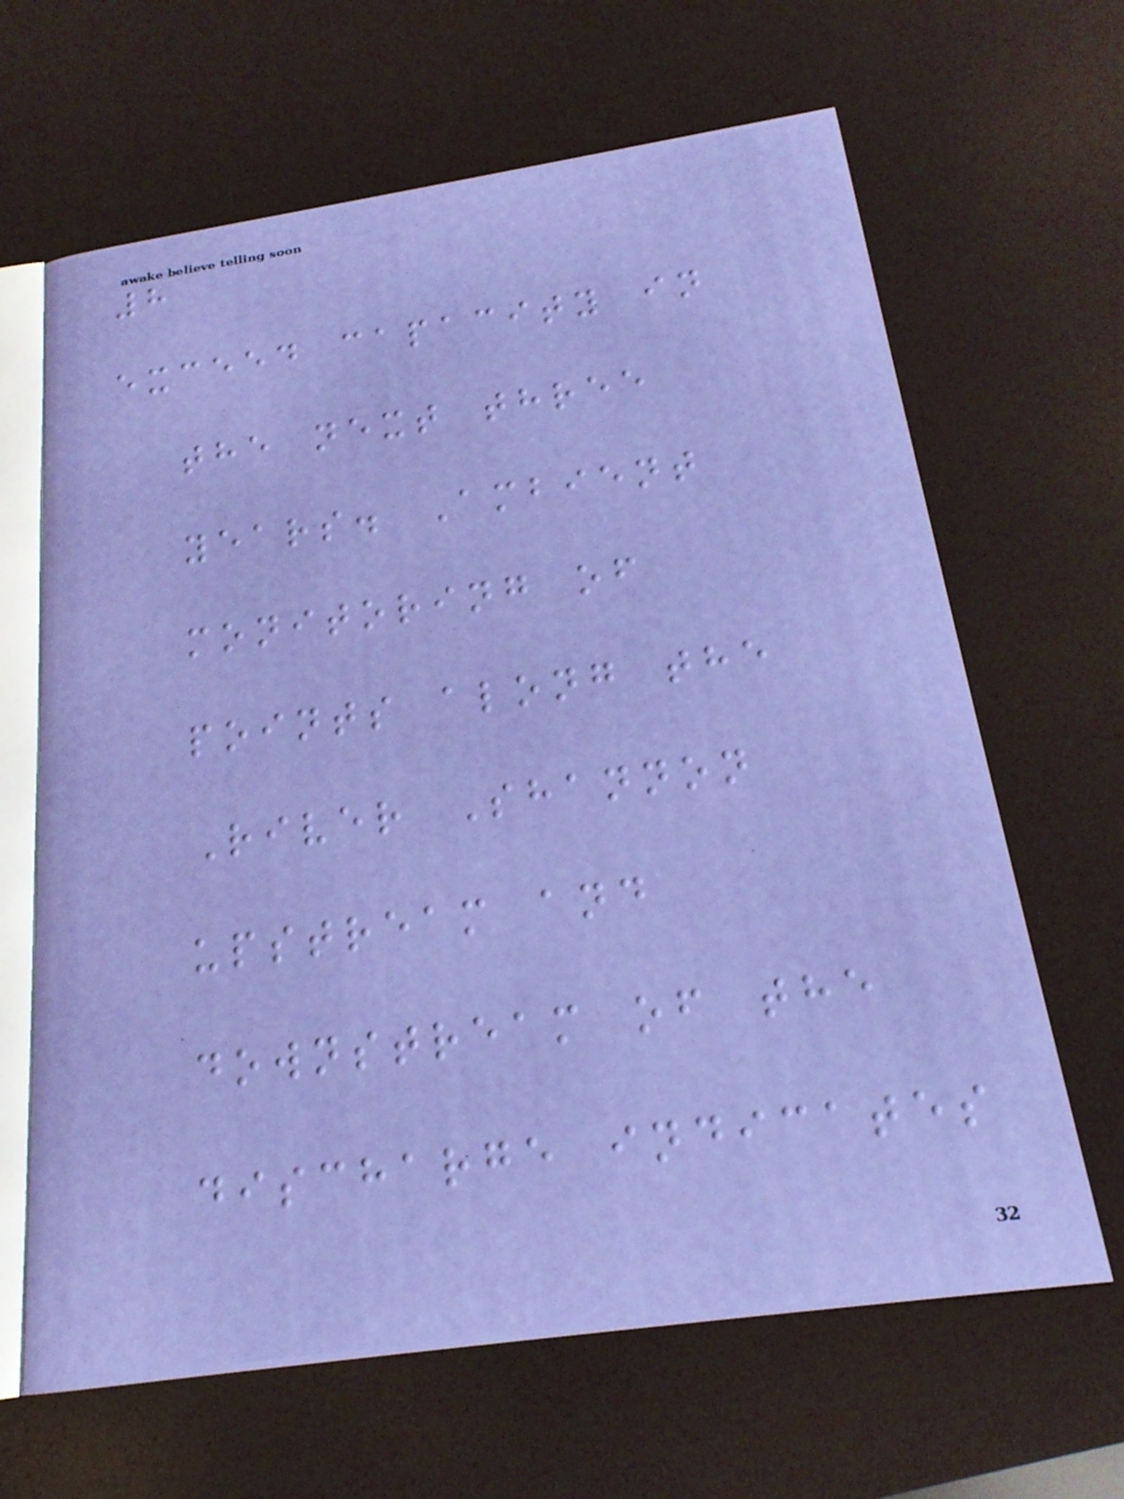8
exceed capacity in
the next three
years. Ambient
monitoring of
points along the
River Shannon
upstream and
downstream of the
discharge indicates
